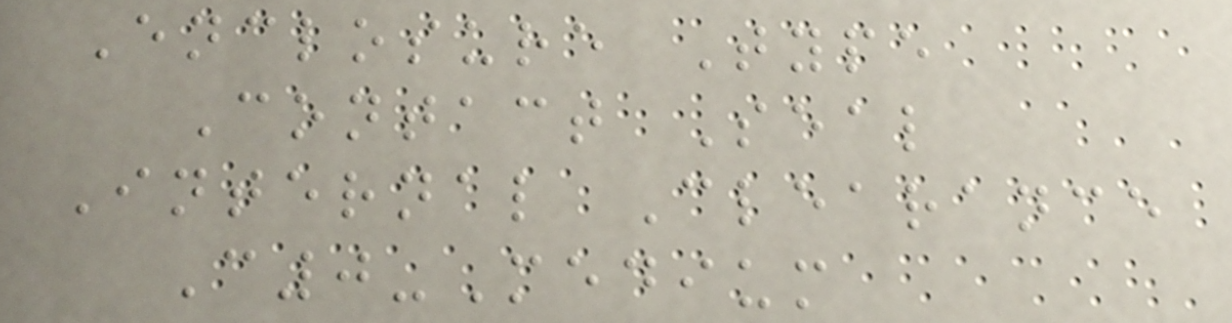Enclosure Type
Contact Seal
Internal Clearance
C0-Medium
